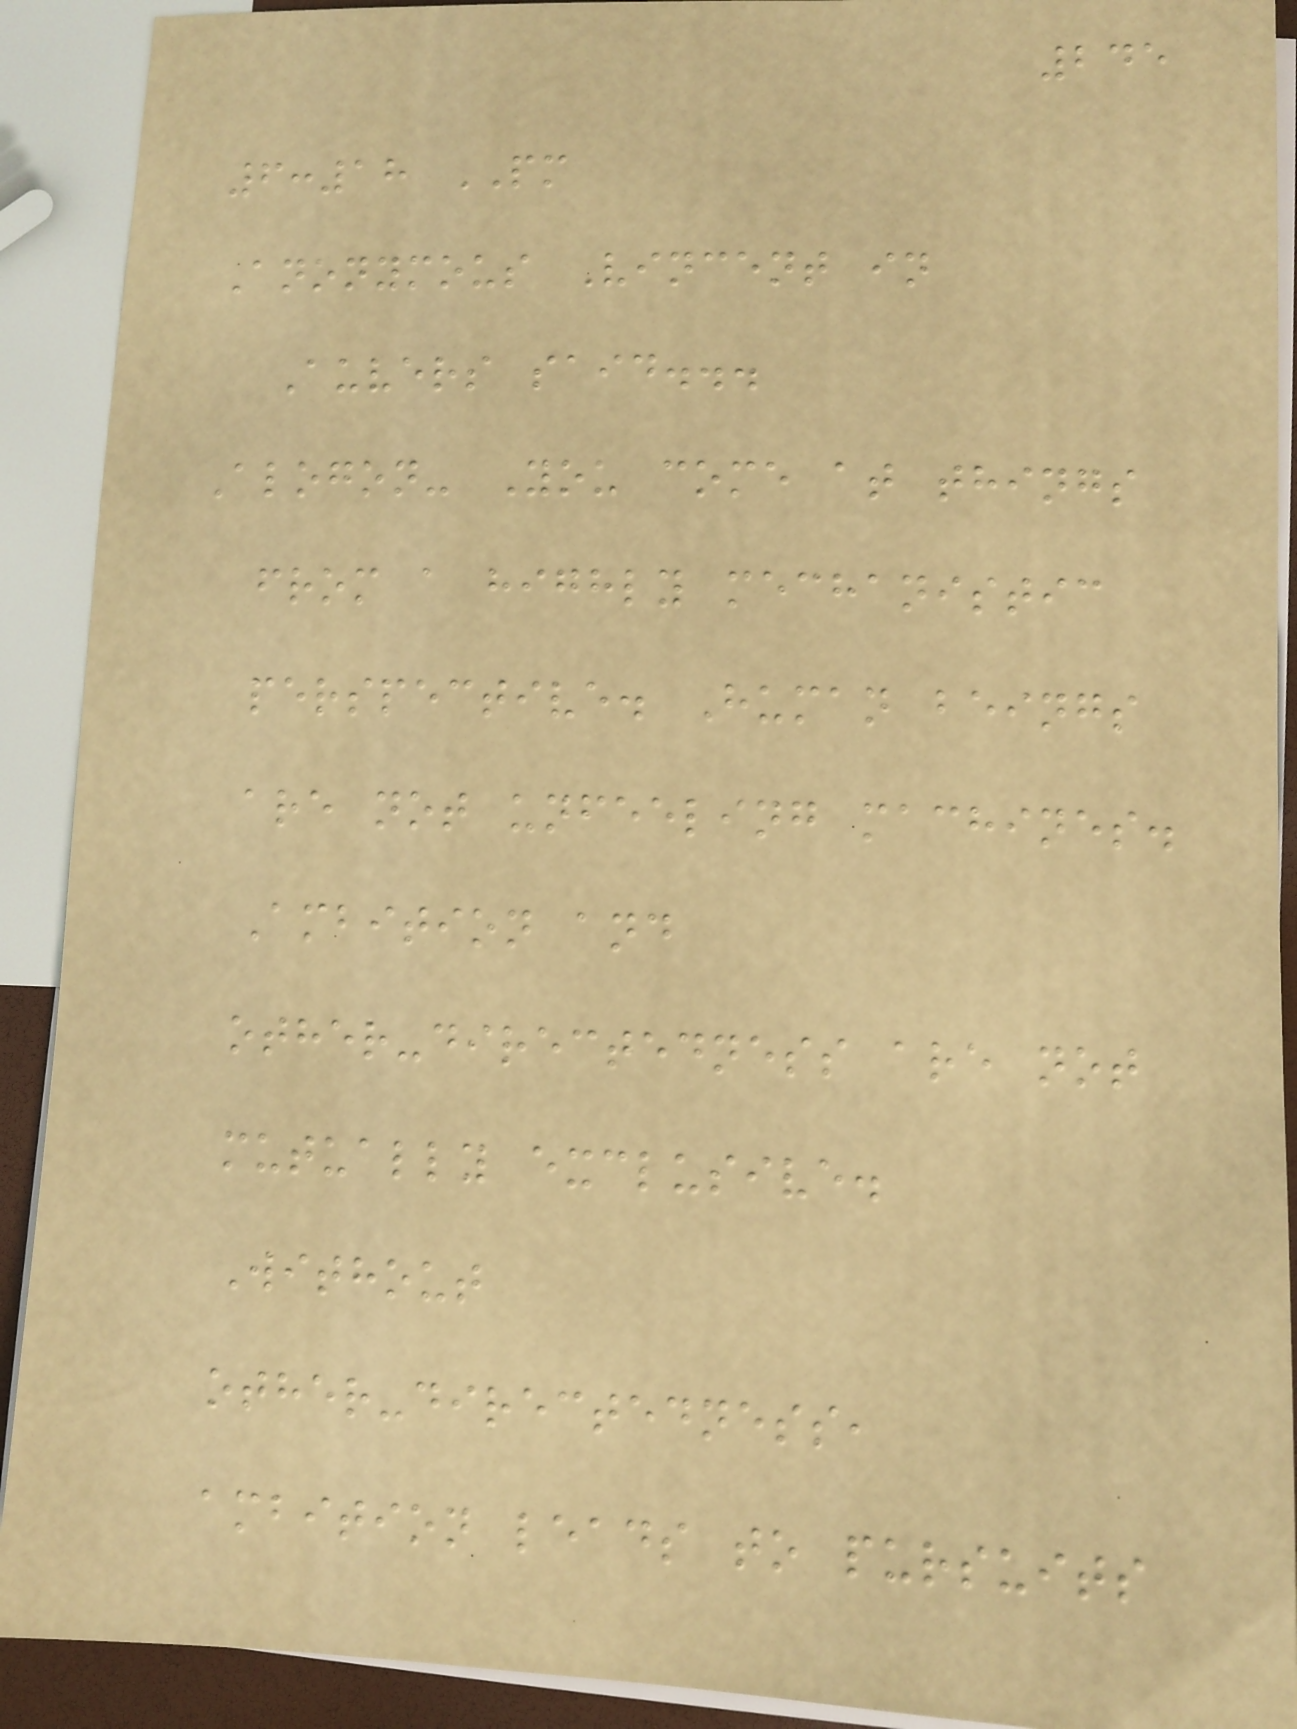245
6:18 PM
Anonymous Vincent in
Auvers said...
Alogon- You come at things
from a highly mechanistic
perspective. Human beings
are not unfeeling machines.
Ambition and
other-directedness are not
mutually exclusive.
Without
other-directedness,
ambition leads to pursuits
